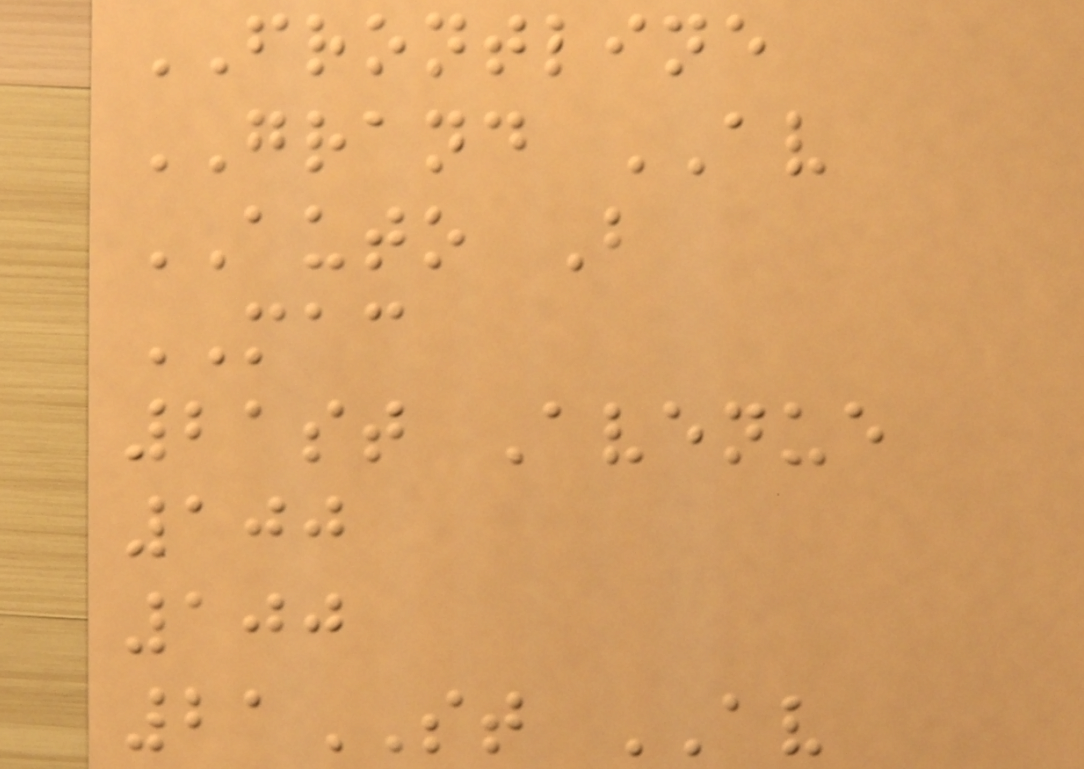FRONTLINE
GRAND AV
AUTO B
MAC
21st Avenue
100
100
21ST AV
